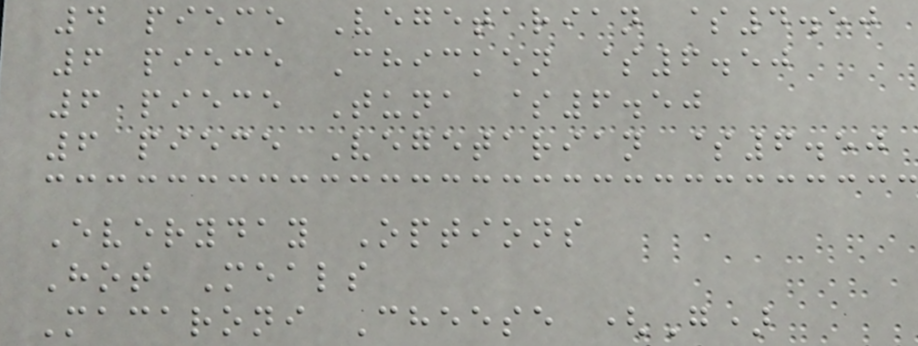4 piece Vegetarian $4.50
6 piece Chicken $6.50
6 piece Tuna $6.50
6 piece Vegetarian $6.50
Everyday Options
Hot Meals
Macaroni Cheese (G)
